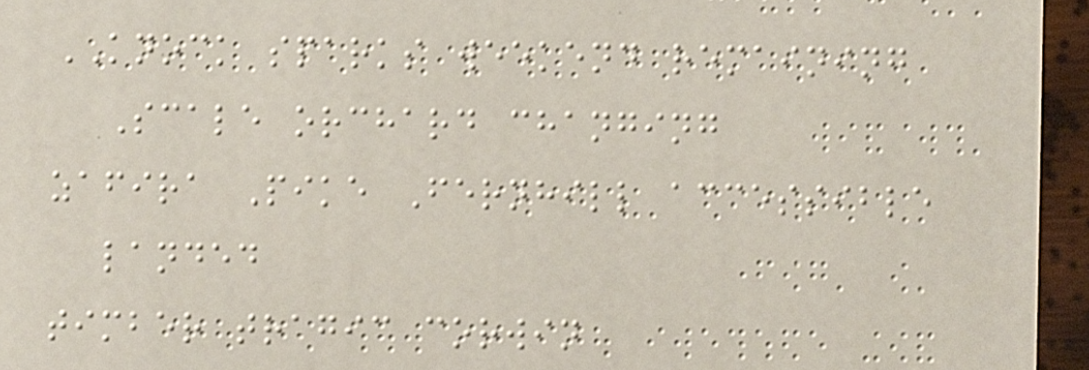KNOCK sparks weekend remaining
Scale orchard changing
zafira Pike Fernhill accessible
landed
timber tragic corwin
